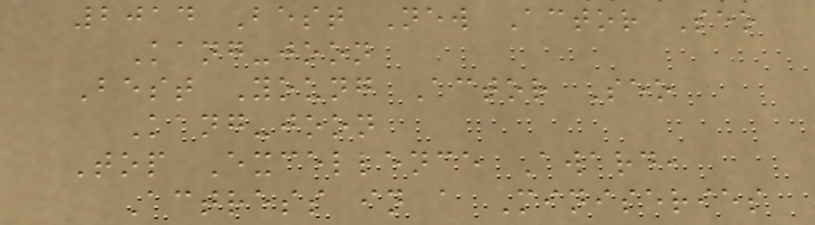2014 Best New Actor Seo
Kang-joon
Best Young Actor Seo
Kang-joon
Top Excellence Award,
Actress in a Miniseries
